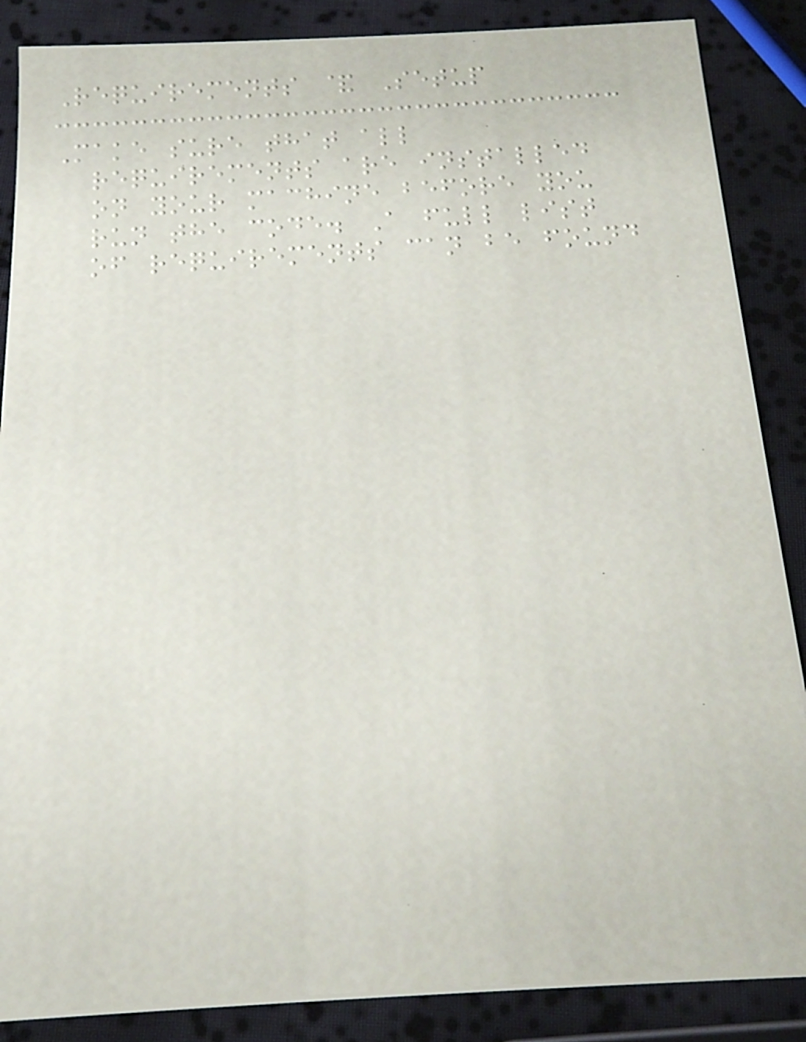Requirements & Setup
Make sure that all
requirements are installed
on your machine before you
run the code. A full list
of requirements can be found
